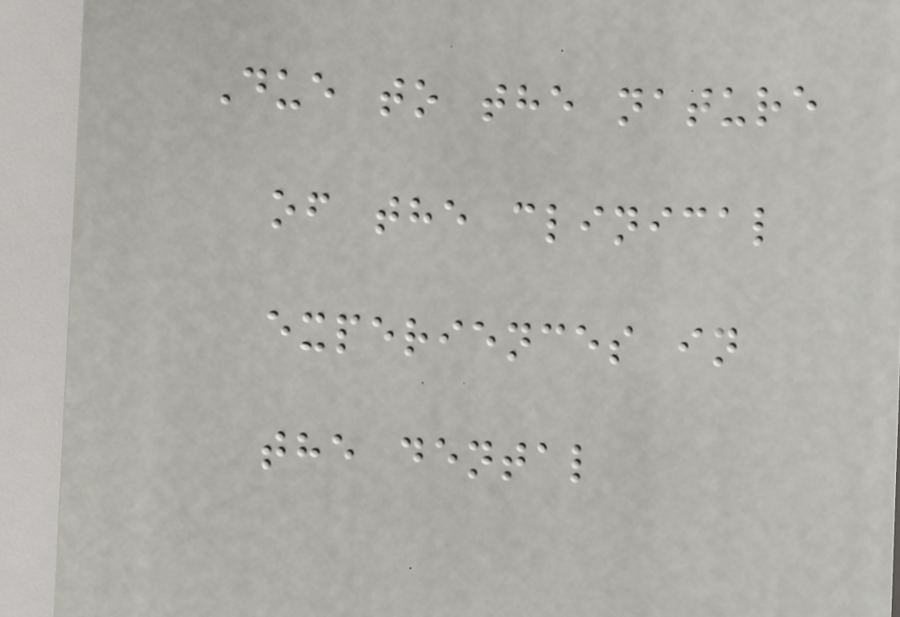Due to the nature
of the clinical
experiences in
the dental
